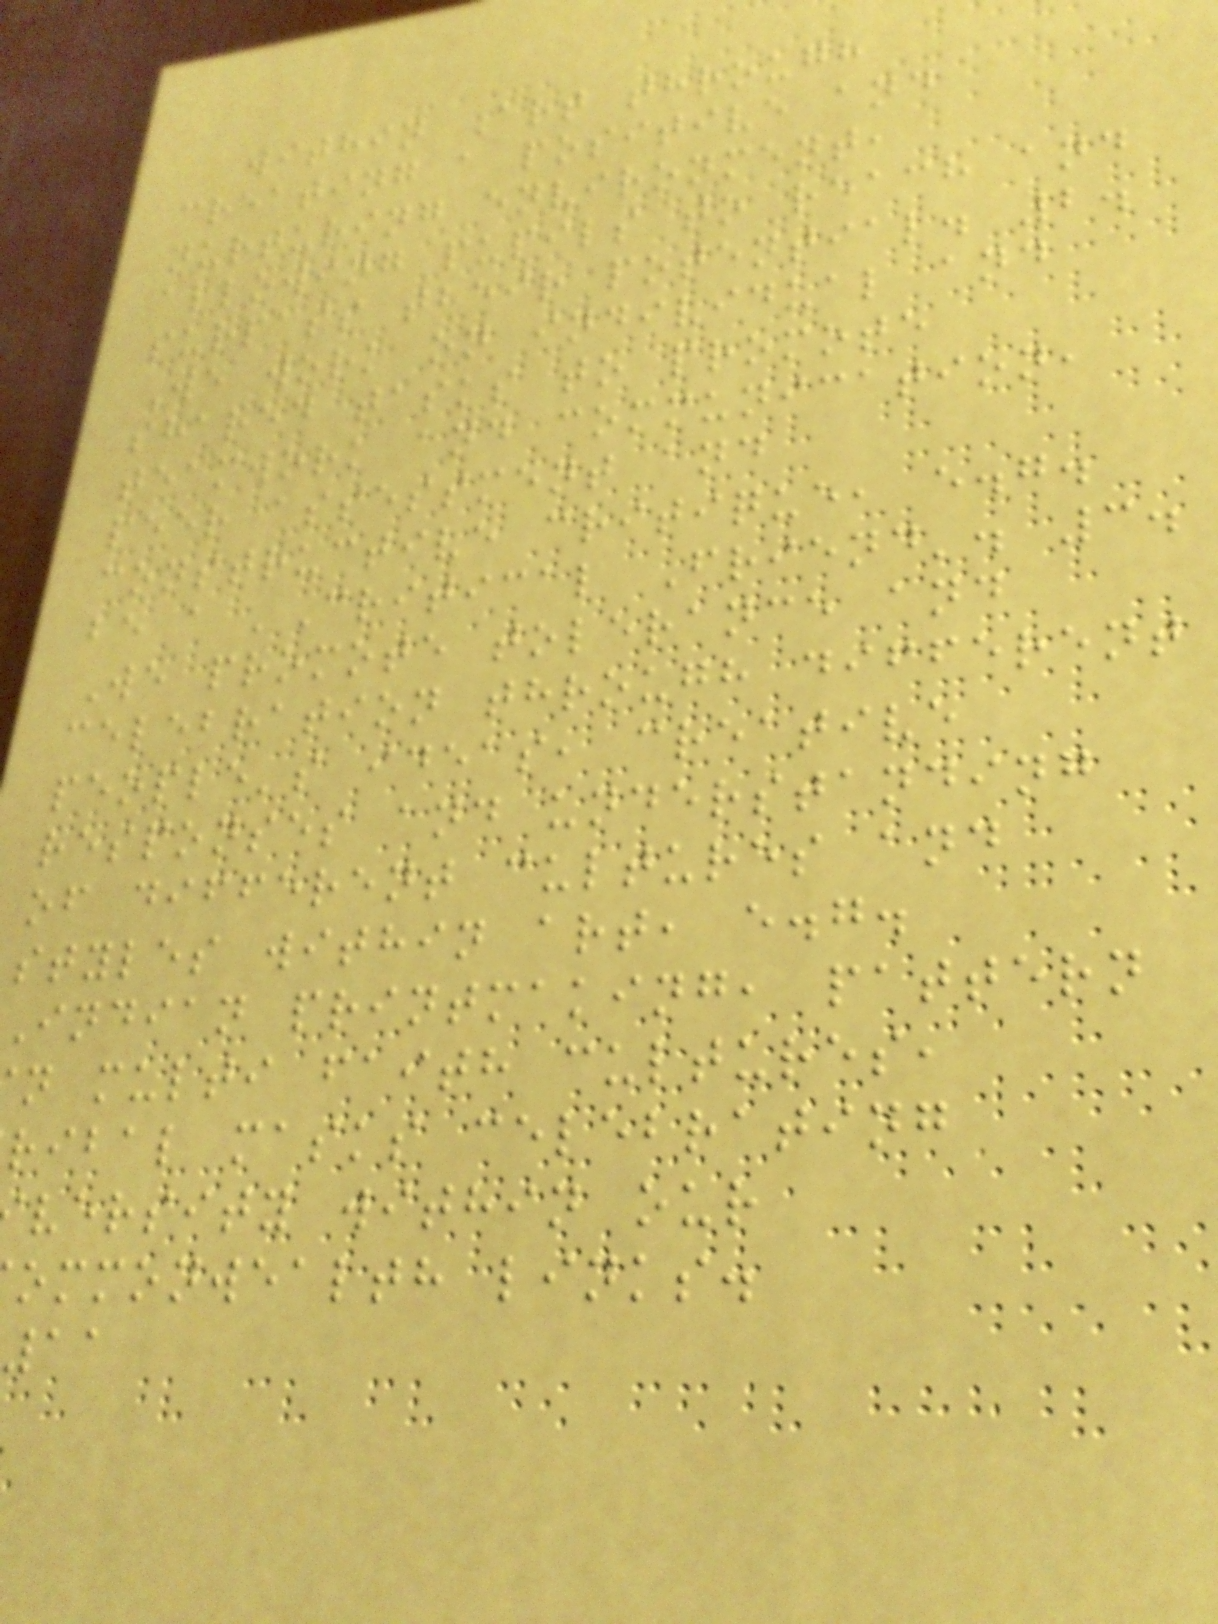within Art through
creating a positive and
nurturing environment,
allowing pupils to reach and
surpass their potential. 2.
We work on individual and
shared tasks to promote
teamwork and communication,
peer assessment and
constructive critique, e.g.
be a 'Critical Friend'. 3.
We promote tolerance and
celebration through different
people's ideas, creative
responses and understanding
of different cultures and
styles within art, e.g.
indian printmaking, pattern
n multi faith cultures,
ribal masks celebrating
versity within our
ommonwealth links.
11
